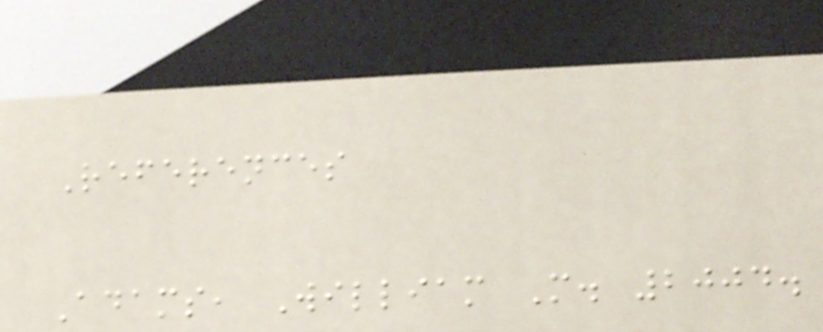References
Adams, William M. 2004.
